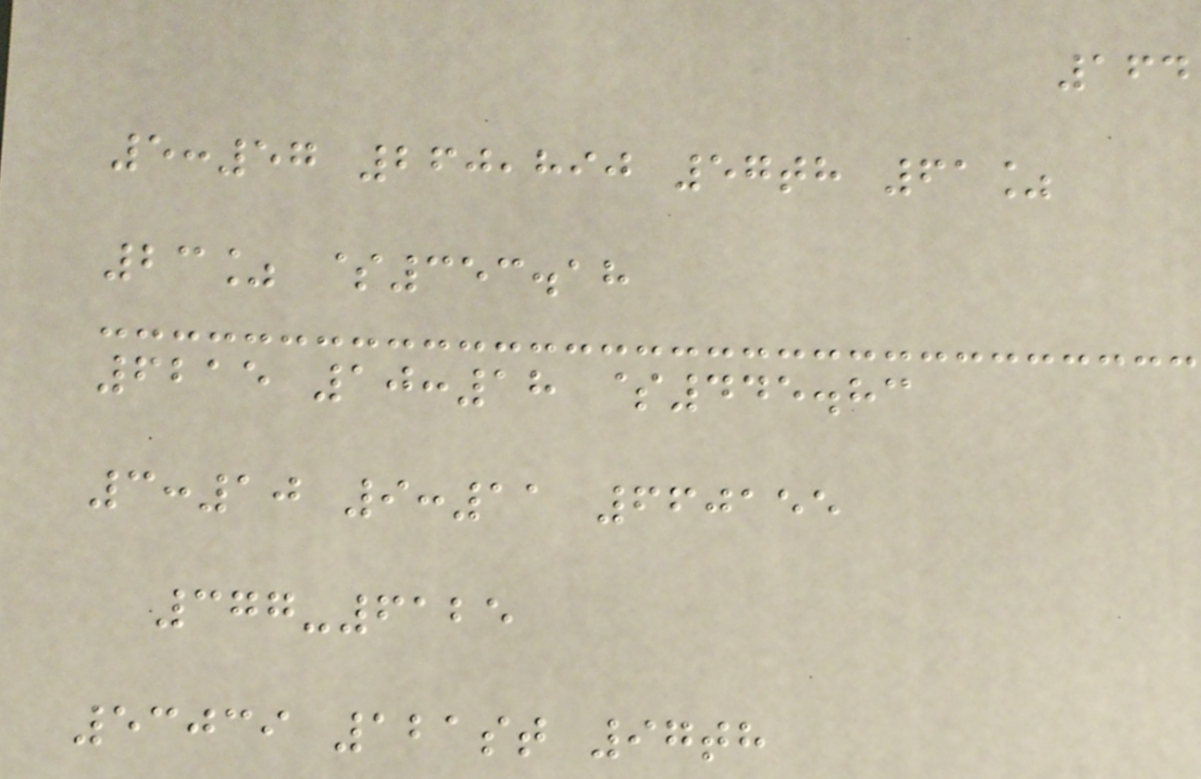164
5:57 260,890 57th 61%
23% $353.18
6215 10:18 $445.83
3:10 9:11 660155
377-6125
53039 121st 97th
